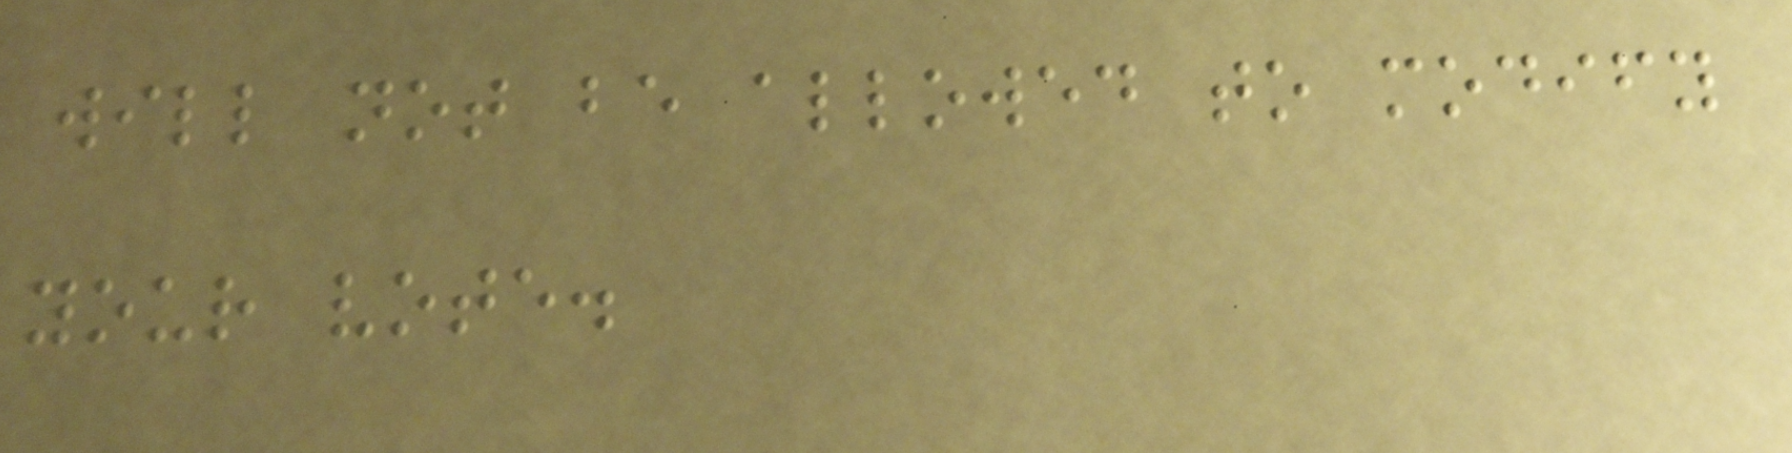will not be allowed to modify
your vote.
